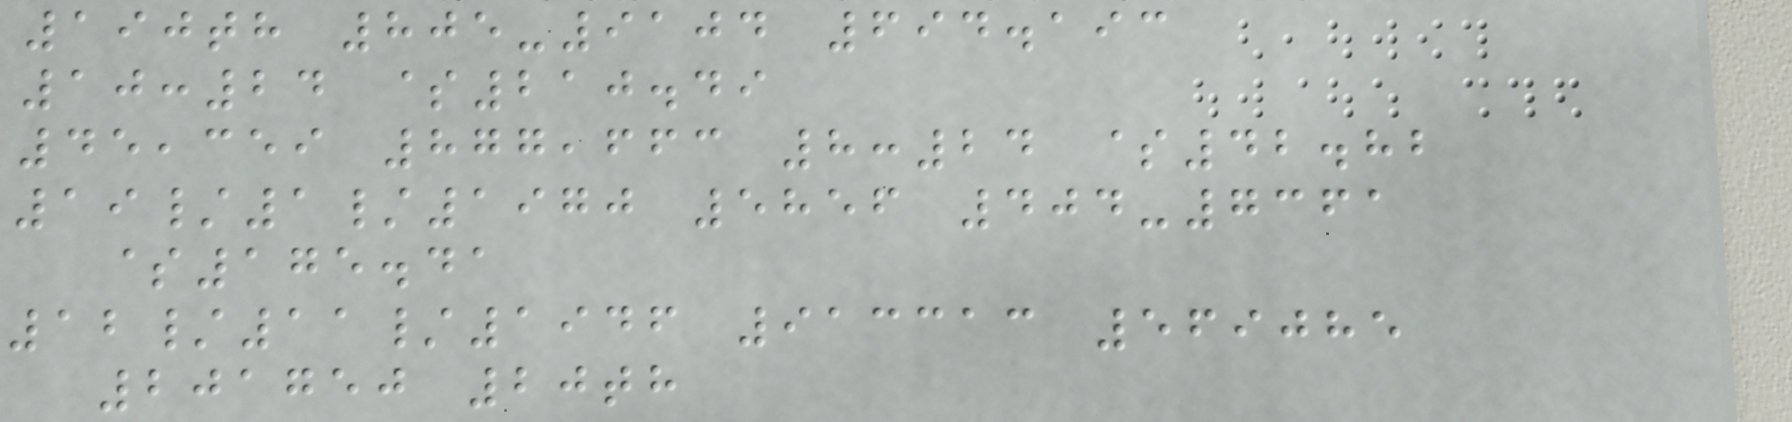190th 805-9104 694.193
10:24 $210.49
45,359 877,663 8:24 $42.82
19/1/1970 5856 404-7361
$175.41
12/11/1946 913313 569085
201750 20th
